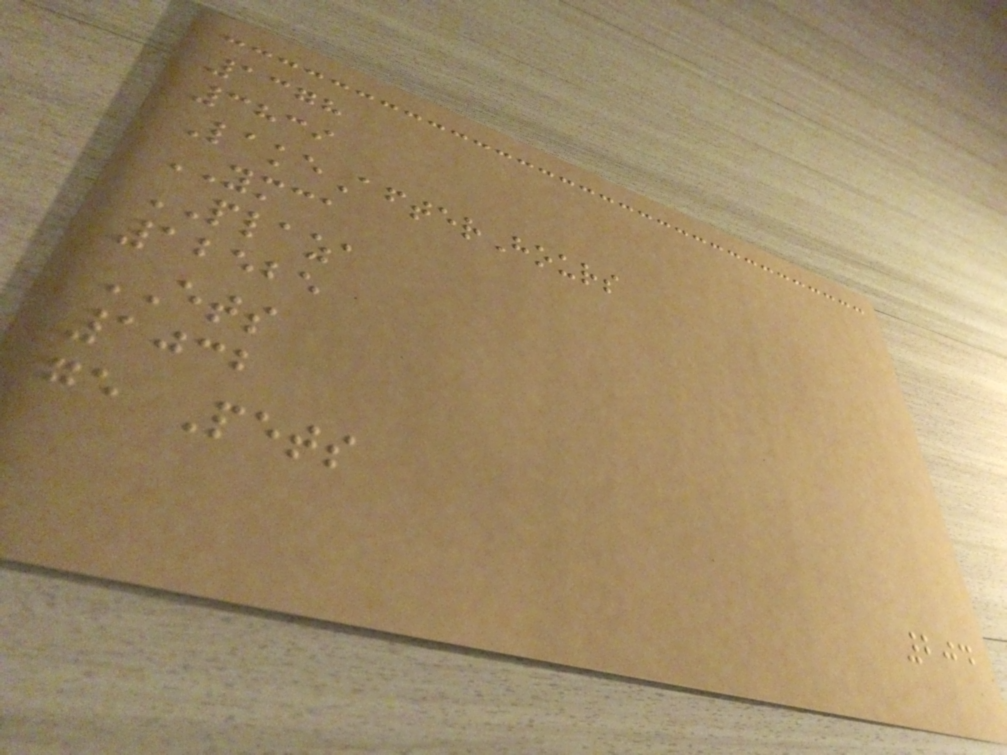1378
3839
LakeAfterHours
YMCA
PLAZA
12525
ETS
1032
ge Pets
204
